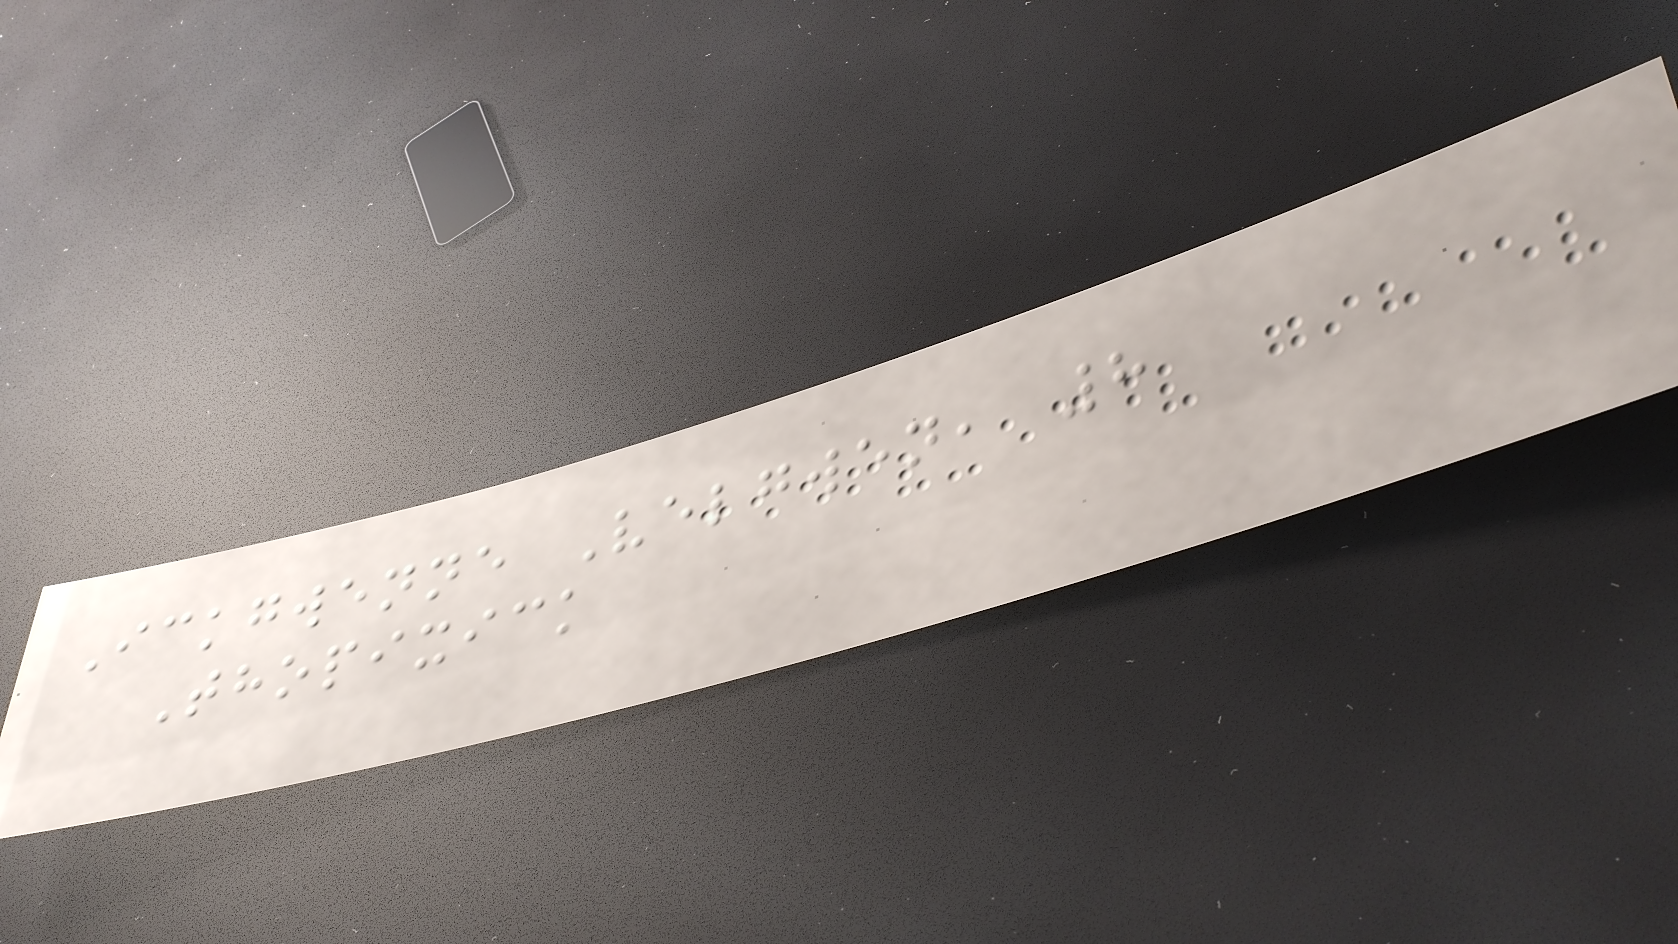Ickgwenne Velgwen, 8
Thopixick
